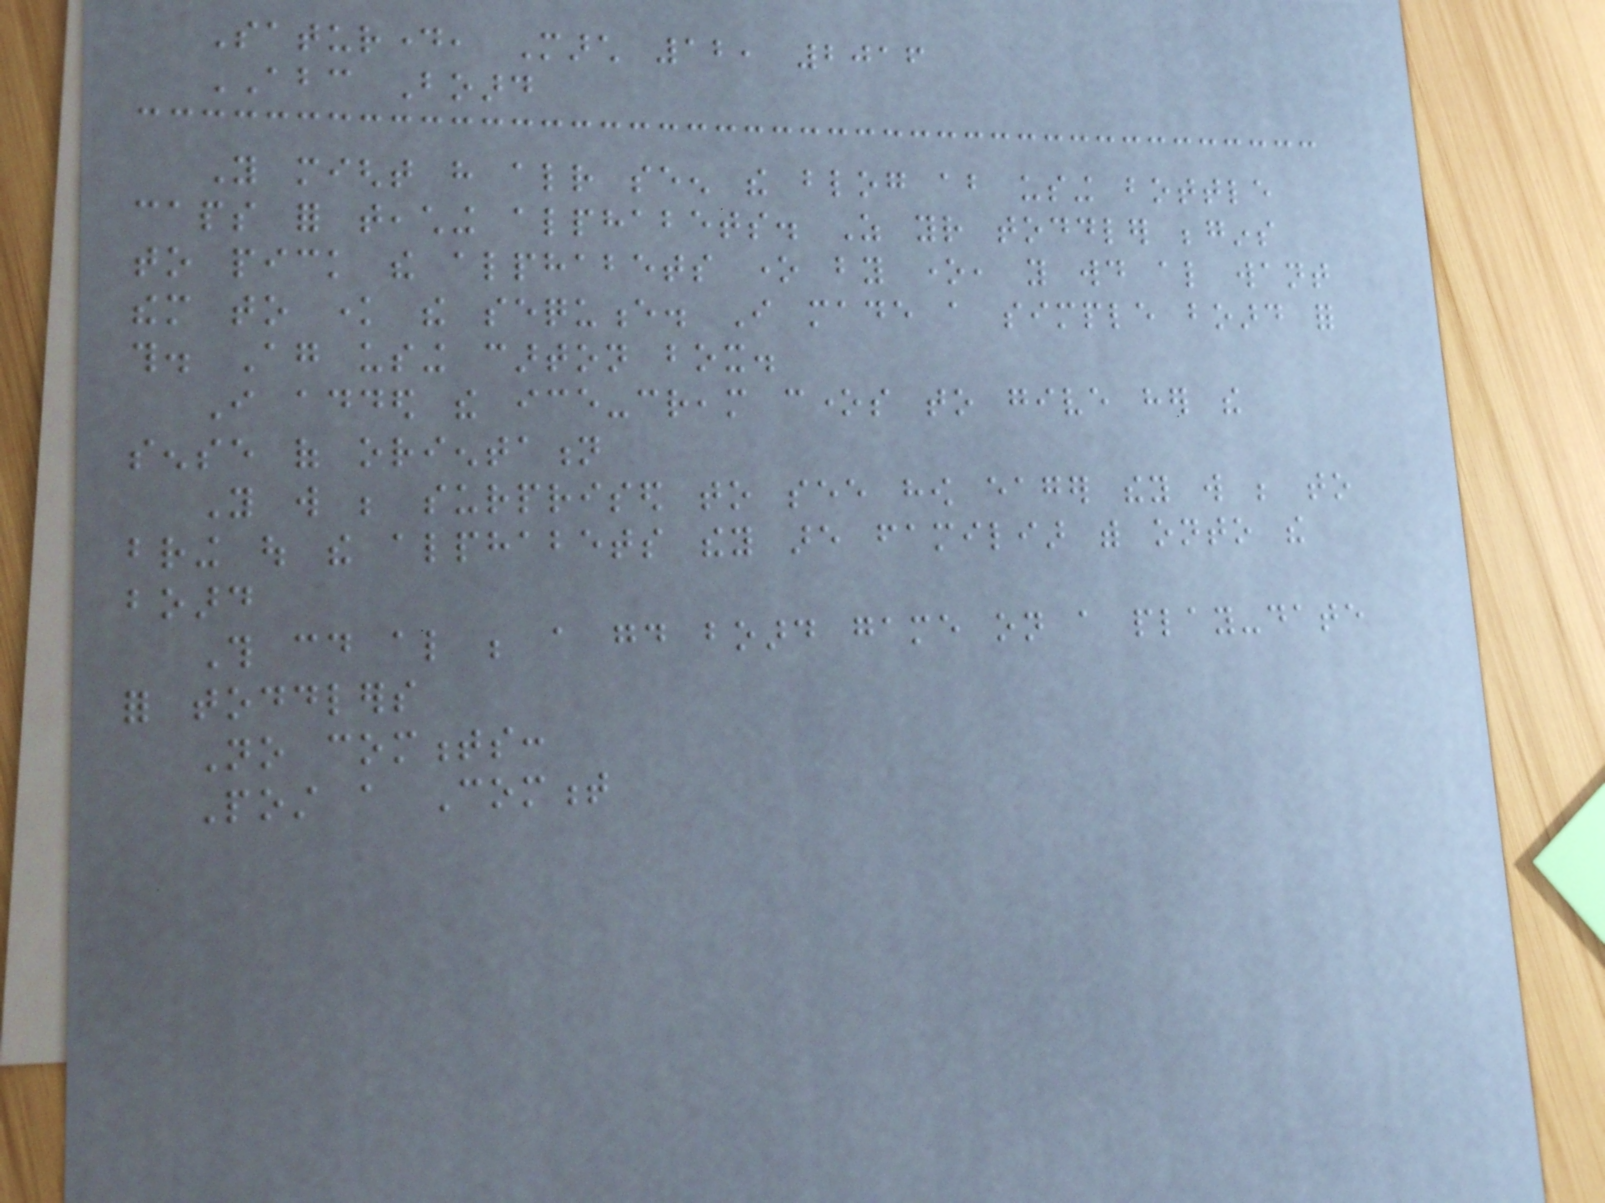Saturday, March 12, 2016
ABC Board
You might have already seen the blog about using bottle
caps for teaching alphabets. As your toddler begins
to pick the alphabets one by one, you would also want
them to know the sequence. I made a simple board for
this. Again using carton box.
I added the ice-cream cones to give her the
sense of orientation
You will be surprised to see how eager they will be to
bring out the alphabets they are familiar with onto the
board
This could also be a good board game on a play-date
for toddlers
No comments:
Post a Comment
